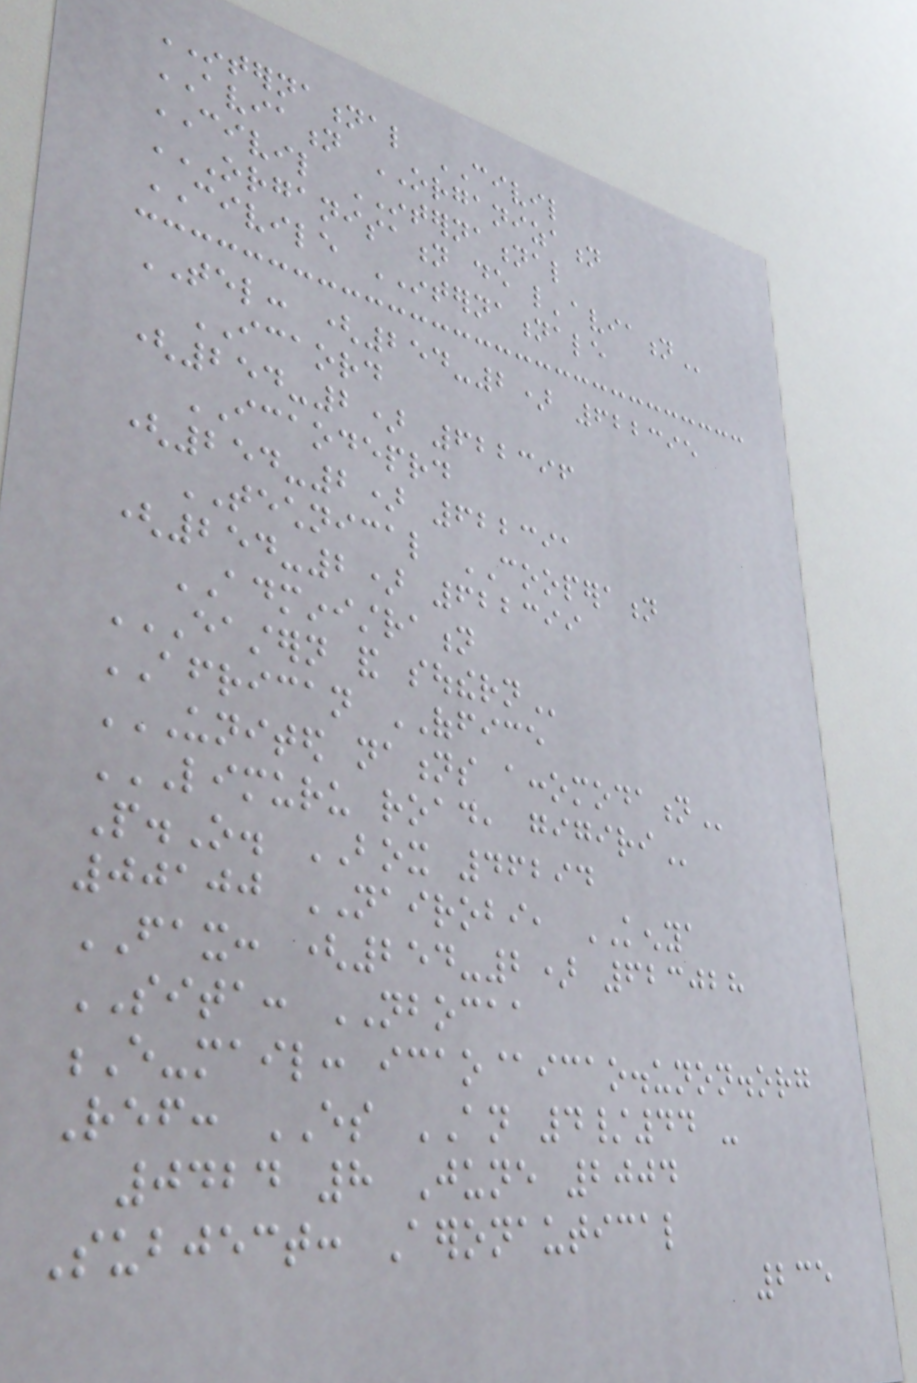INTERNATIONAL CIVIL
AVIATION ORGANIZATION
CIVIL INTERNATIONAL
ORGANISATION DE L'AVIATION
CIVILE INTERNATIONALE
TEL: (254-2) 622395
ICAORD
(254-2) 622396
ICAODEPRD
(254-2) 622391
TECHNICAL COOPERATION
(254-2) 622399
ADMINISTRATION
EASTERN AND SOUTHERN
AFRICAN OFFICE
UNITED NATIONS ACCOMODATION
LIMURU ROAD, GIGIRI
P.O. BOX 46294
00100 NAIROBI, KENYA
FAX: (254-2) 623028
SITA: NBOCAA
E-mail: icao@icao.unon.org
Ref: ES AN 4/44 -
0424 8 June 2004
Subject: Aeronautical
235
